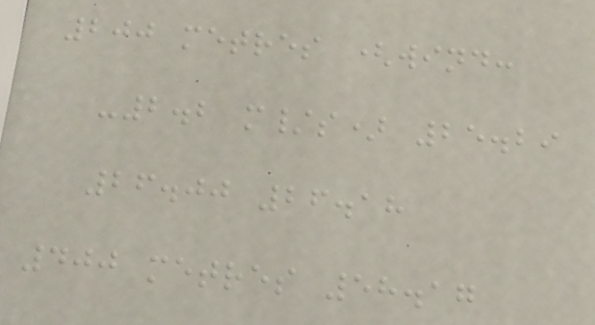200 metres (wind:
-2.2 m/s) 25.29
26.00 26.18
400 metres 58.17
